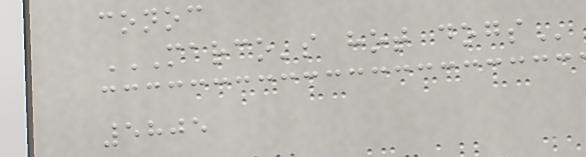conoc
MARCO'S HOT DOGS
5805
